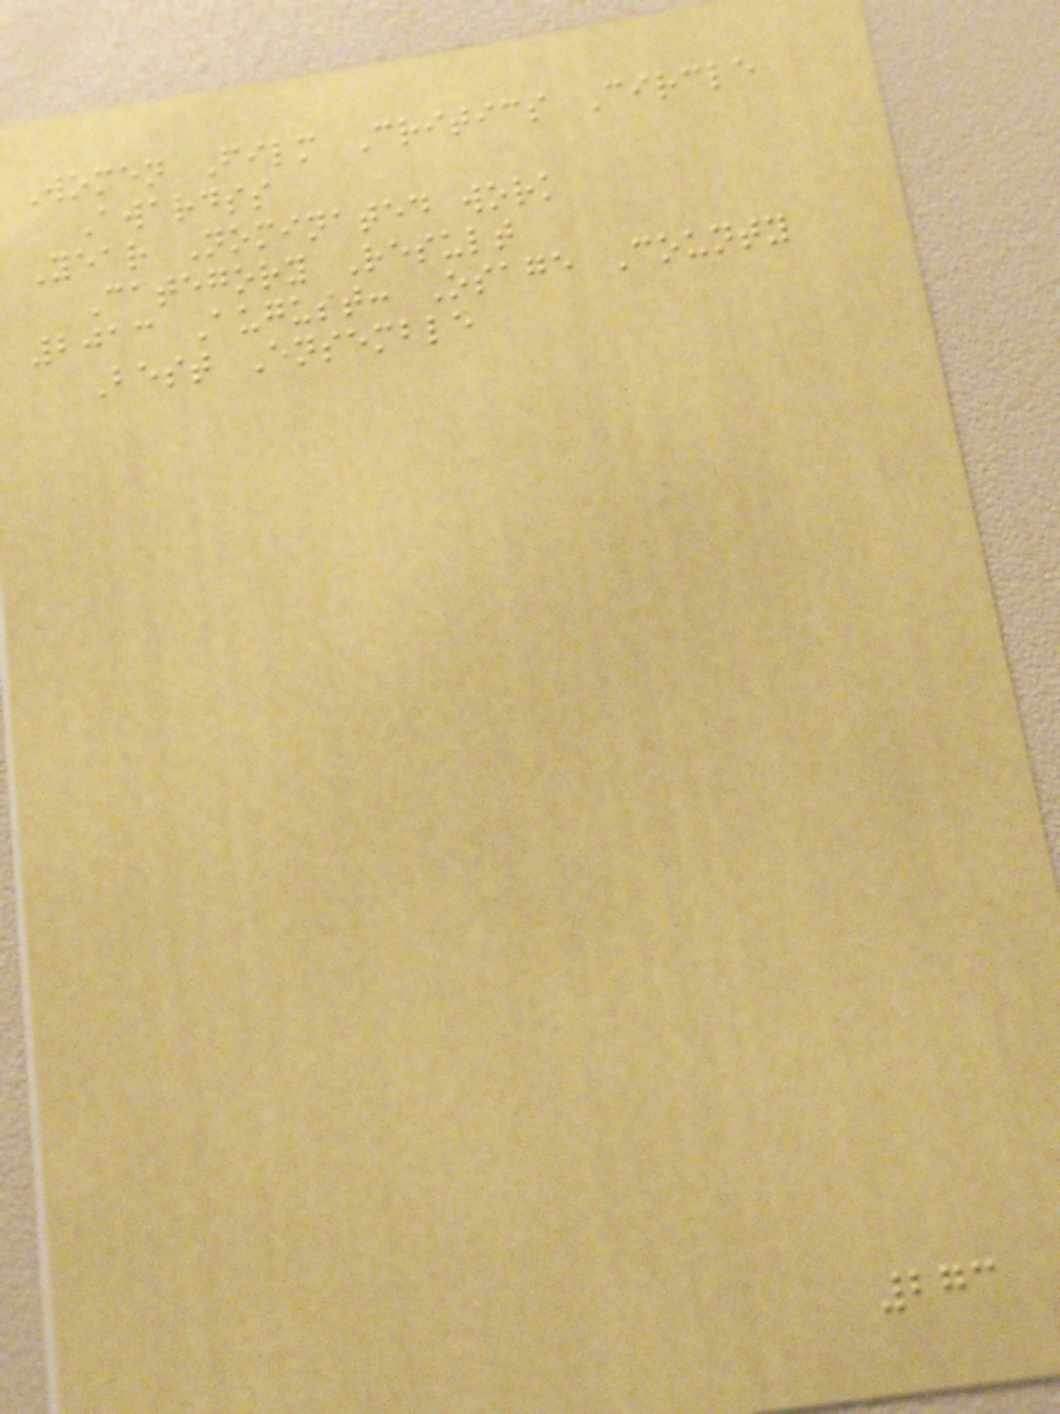Women Film Critics Circle
Awardss
Year Nominated work
Category Result
2013 August: Osage County
Best Ensemble
273
